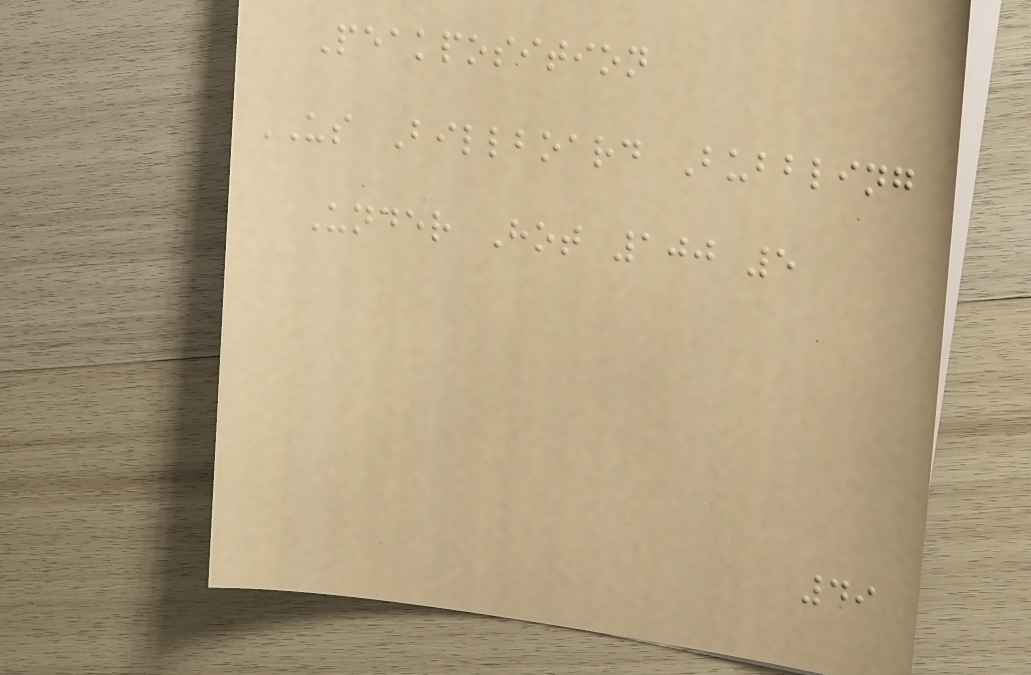Peakposition
US Billboard Bubbling
Under Hot 100 5
49
